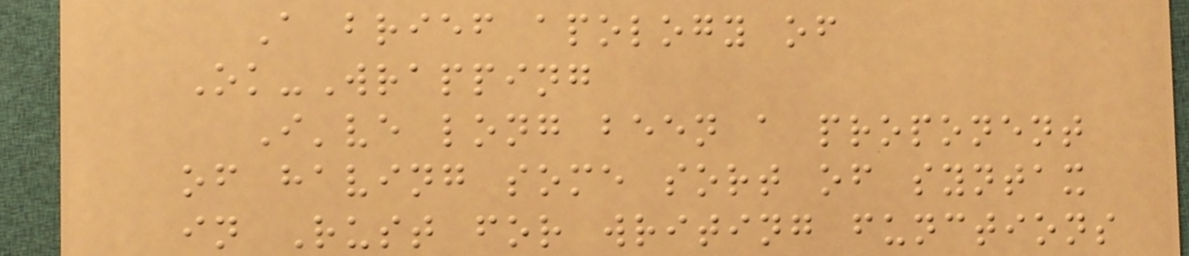A brief apology of
Ok-Wrapping
I've long been a proponent
of having some sort of syntax
in Rust for writing functions
